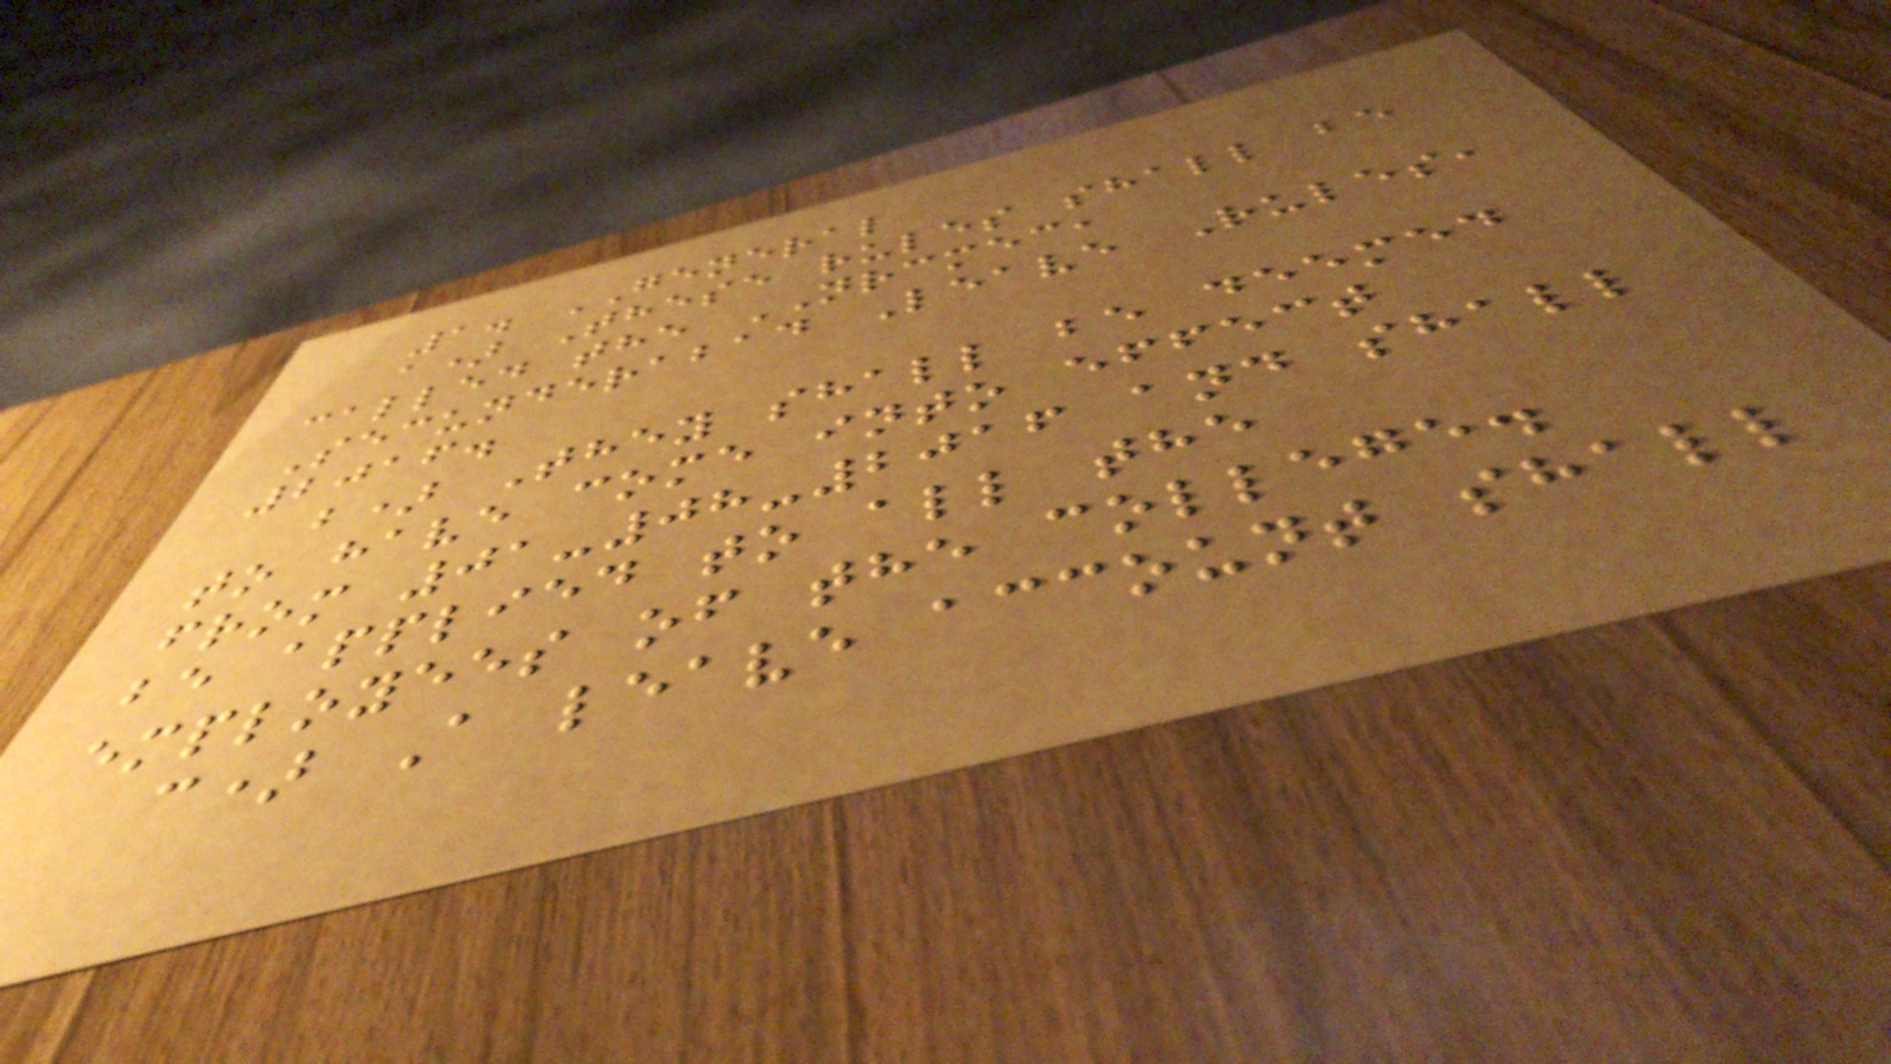1. GENERAL
a) These rules shall be
called the NRCMEC,
Secunderabad Leave Rules,
2016.
b) They shall be deemed
to have come into effect
from 01-08-2016 and shall
be applied to all the
employees of the college.
c) A leave account shall
